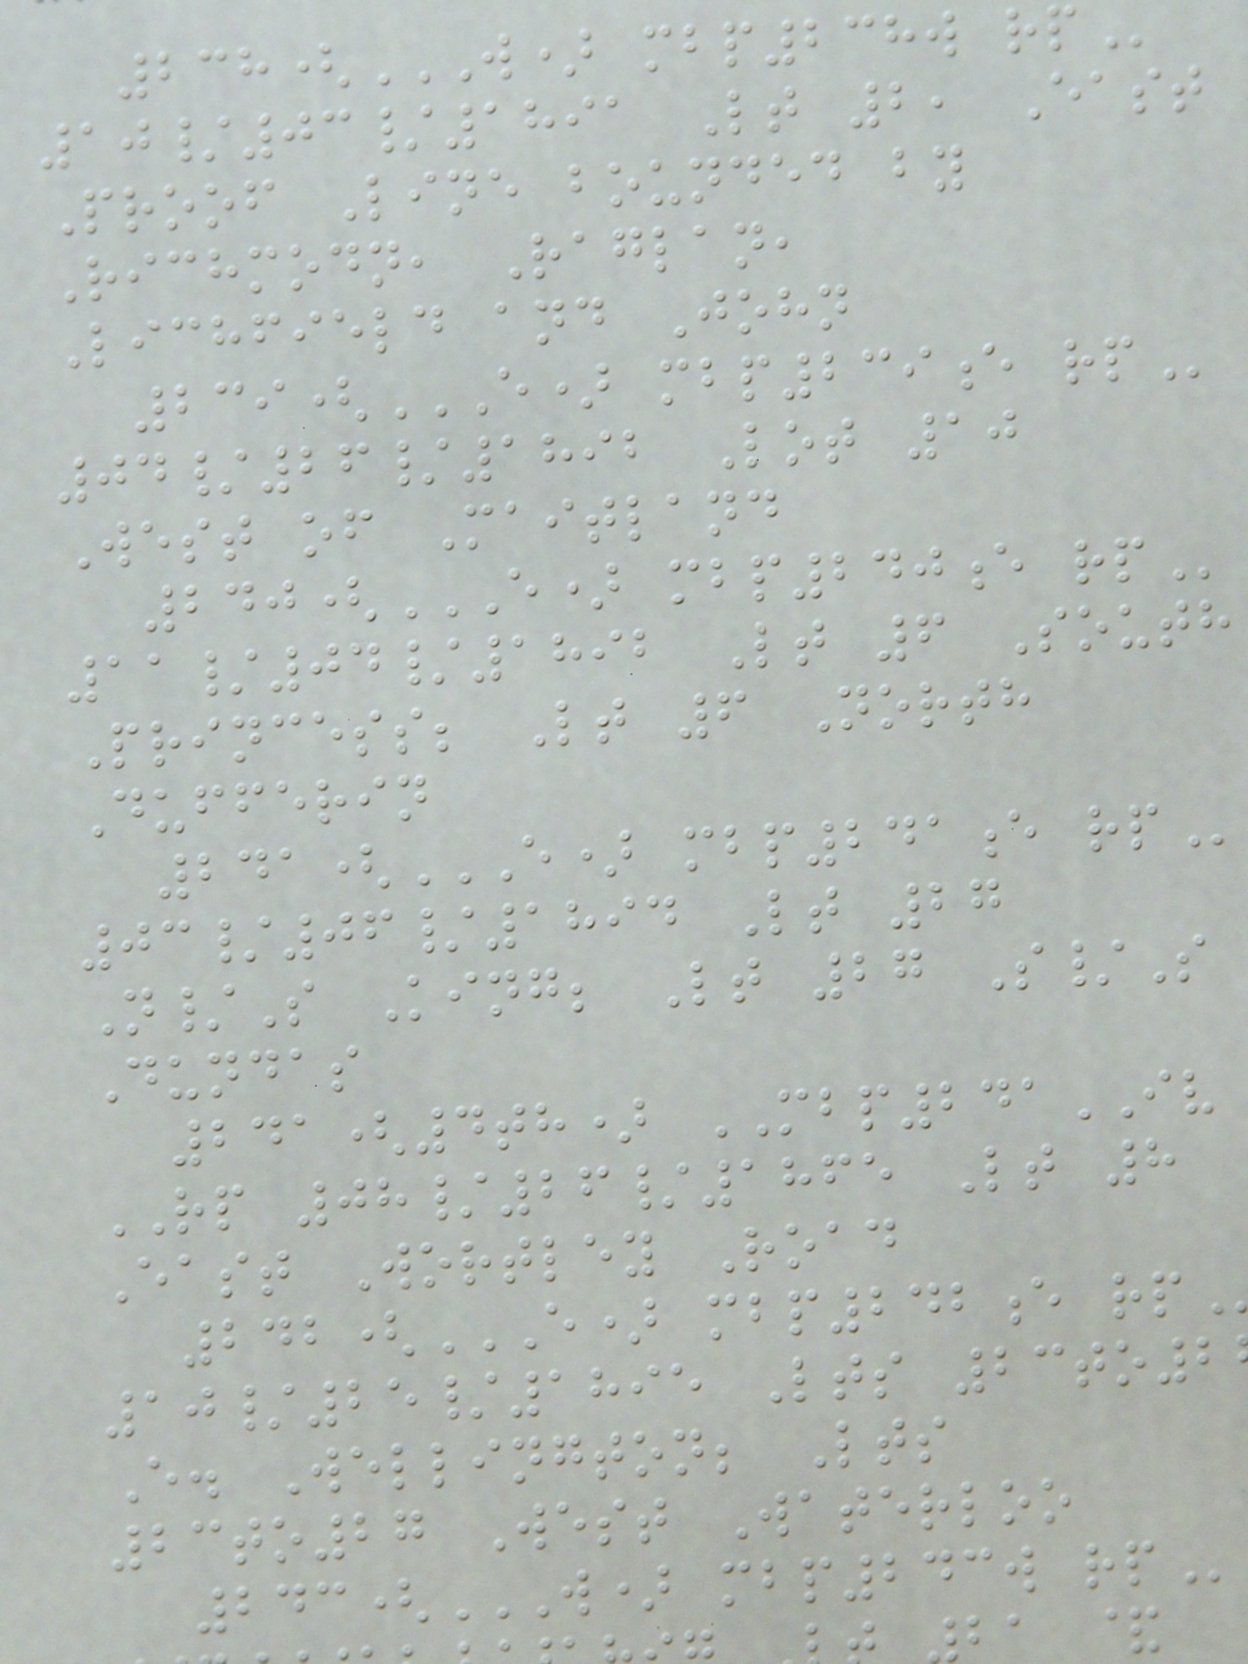10/03/1891 Lt 2, East
Proof Line bounded by
Richmodn, Raglan,
Lichfield and John
239(E) MBP239E RP
04/26/1892 Lot 10
West of Maitland
240(E) MBP240E RP
11/04/1892 Lt 6 South
Princess; Lt 6 North
Dufferin
241(E) MBP241E RP
03/06/1894 Lt 27
N/S King; Lt 27 S/S
Dundas
241(4th) MBP241IV
RP 08/26/1865 Lt 8
East Wortley Road
10/25/1895 Lts 23to2
E. Wellington; Lts
23to27 West Waterloo
243(W) MBP243W RP
